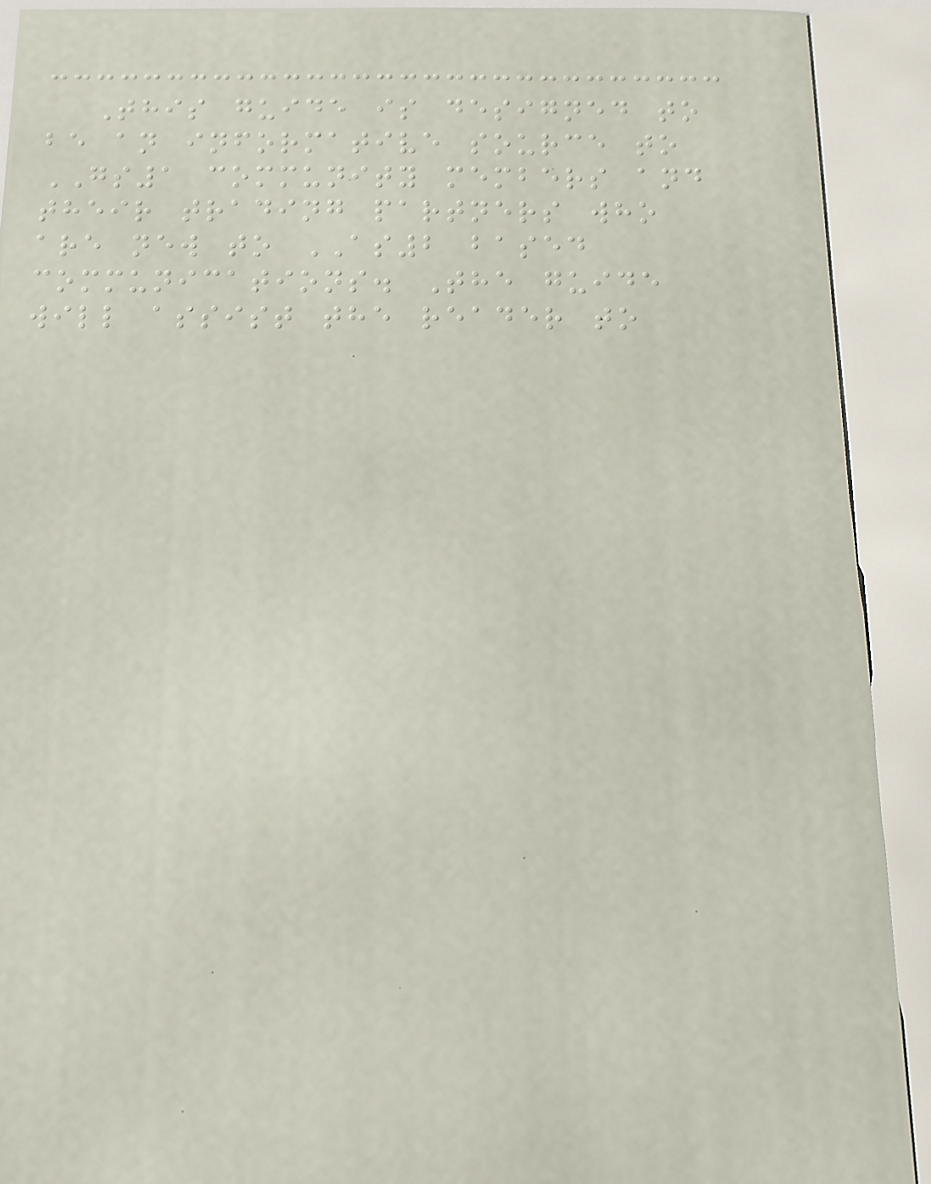This guide is designed to
be an informative source to
GS1 community members and
their trading partners who
are new to AS2 based
communications. The guide
will assist the reader to
